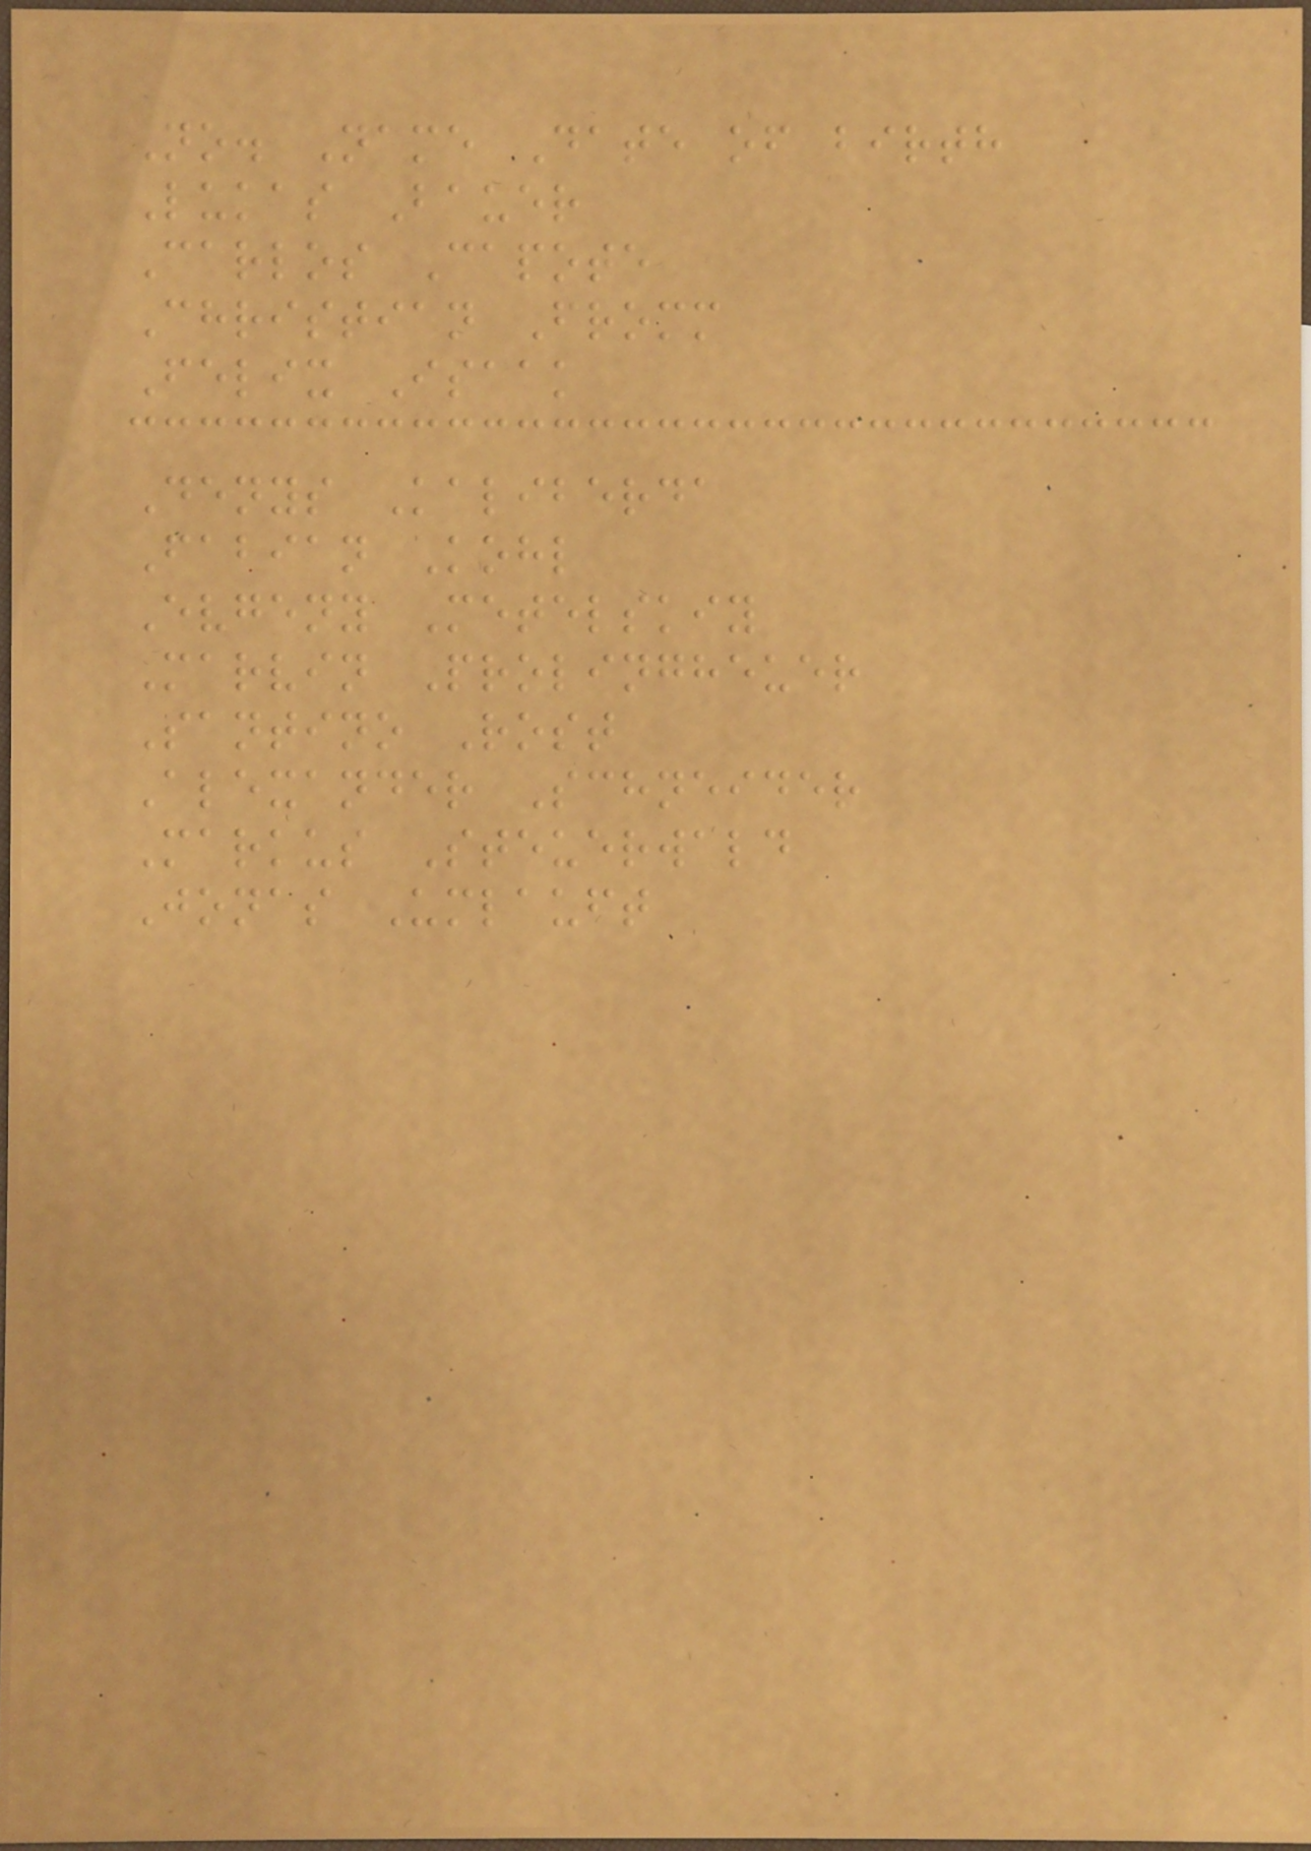No. Name Date of birth
Lukas Bauer
Carlos Capote
Christian Fromm
Felix Isaak
Denys Kaliberda
Fabian Kohl
Evgeny Metelskiy
Marvin Prolingheuer
Santino Rost
Alexander Schneider
Markus Steuerwald
Jonas Umlauft
